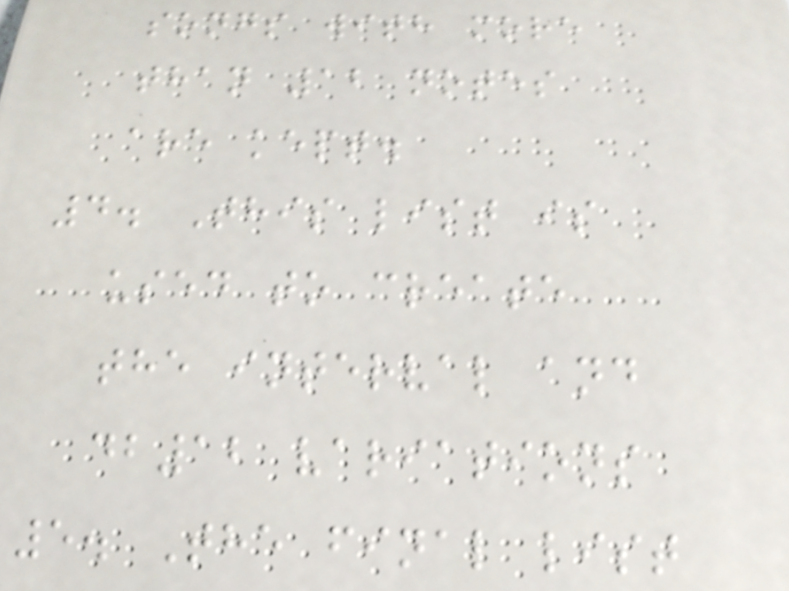songs with more
than 12 notes
are kept.
4. This list is
used to create
the interval and
db12 variations
5. The final list
